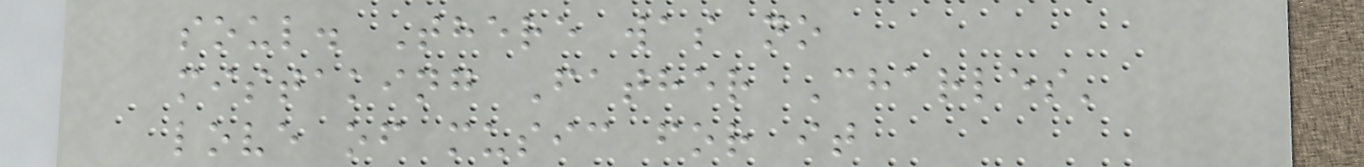soul. There was no
mistaking Father Charles'
love of music for it
